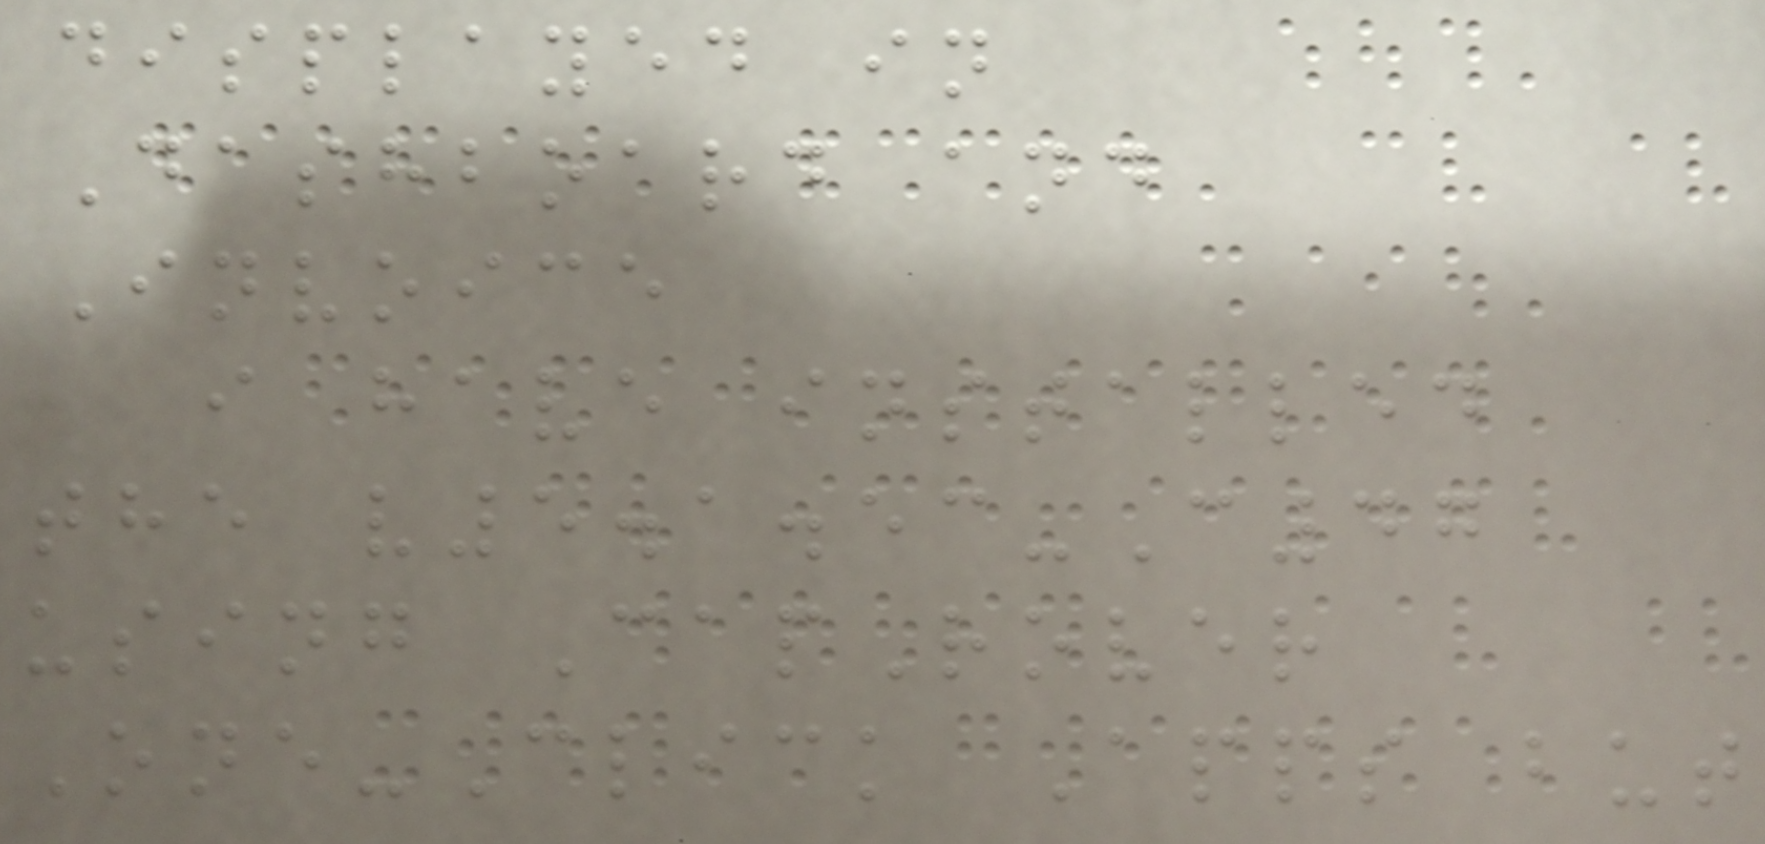displayed in
Dashboard and
Invoice
i have installed
the v5.1.53-C47
using CapRover
One-Click Apps but
